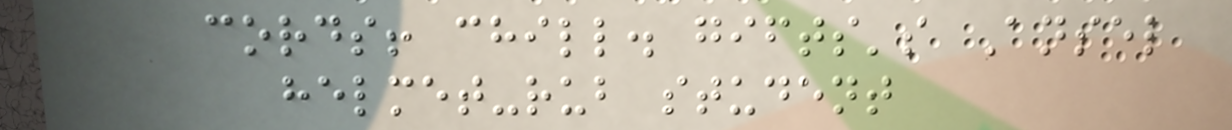cords! chill. gifts's Ansel
helmet-rub student
